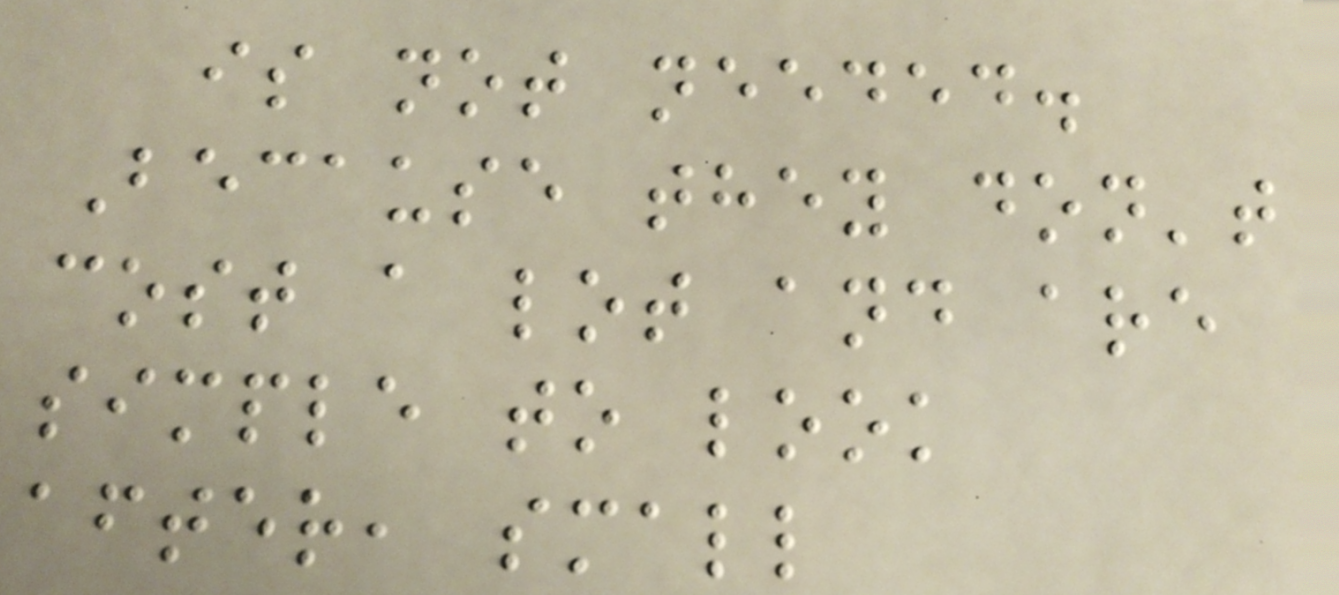is not needed.
Because they don't
cost a lot and are
simple to look
after, small
